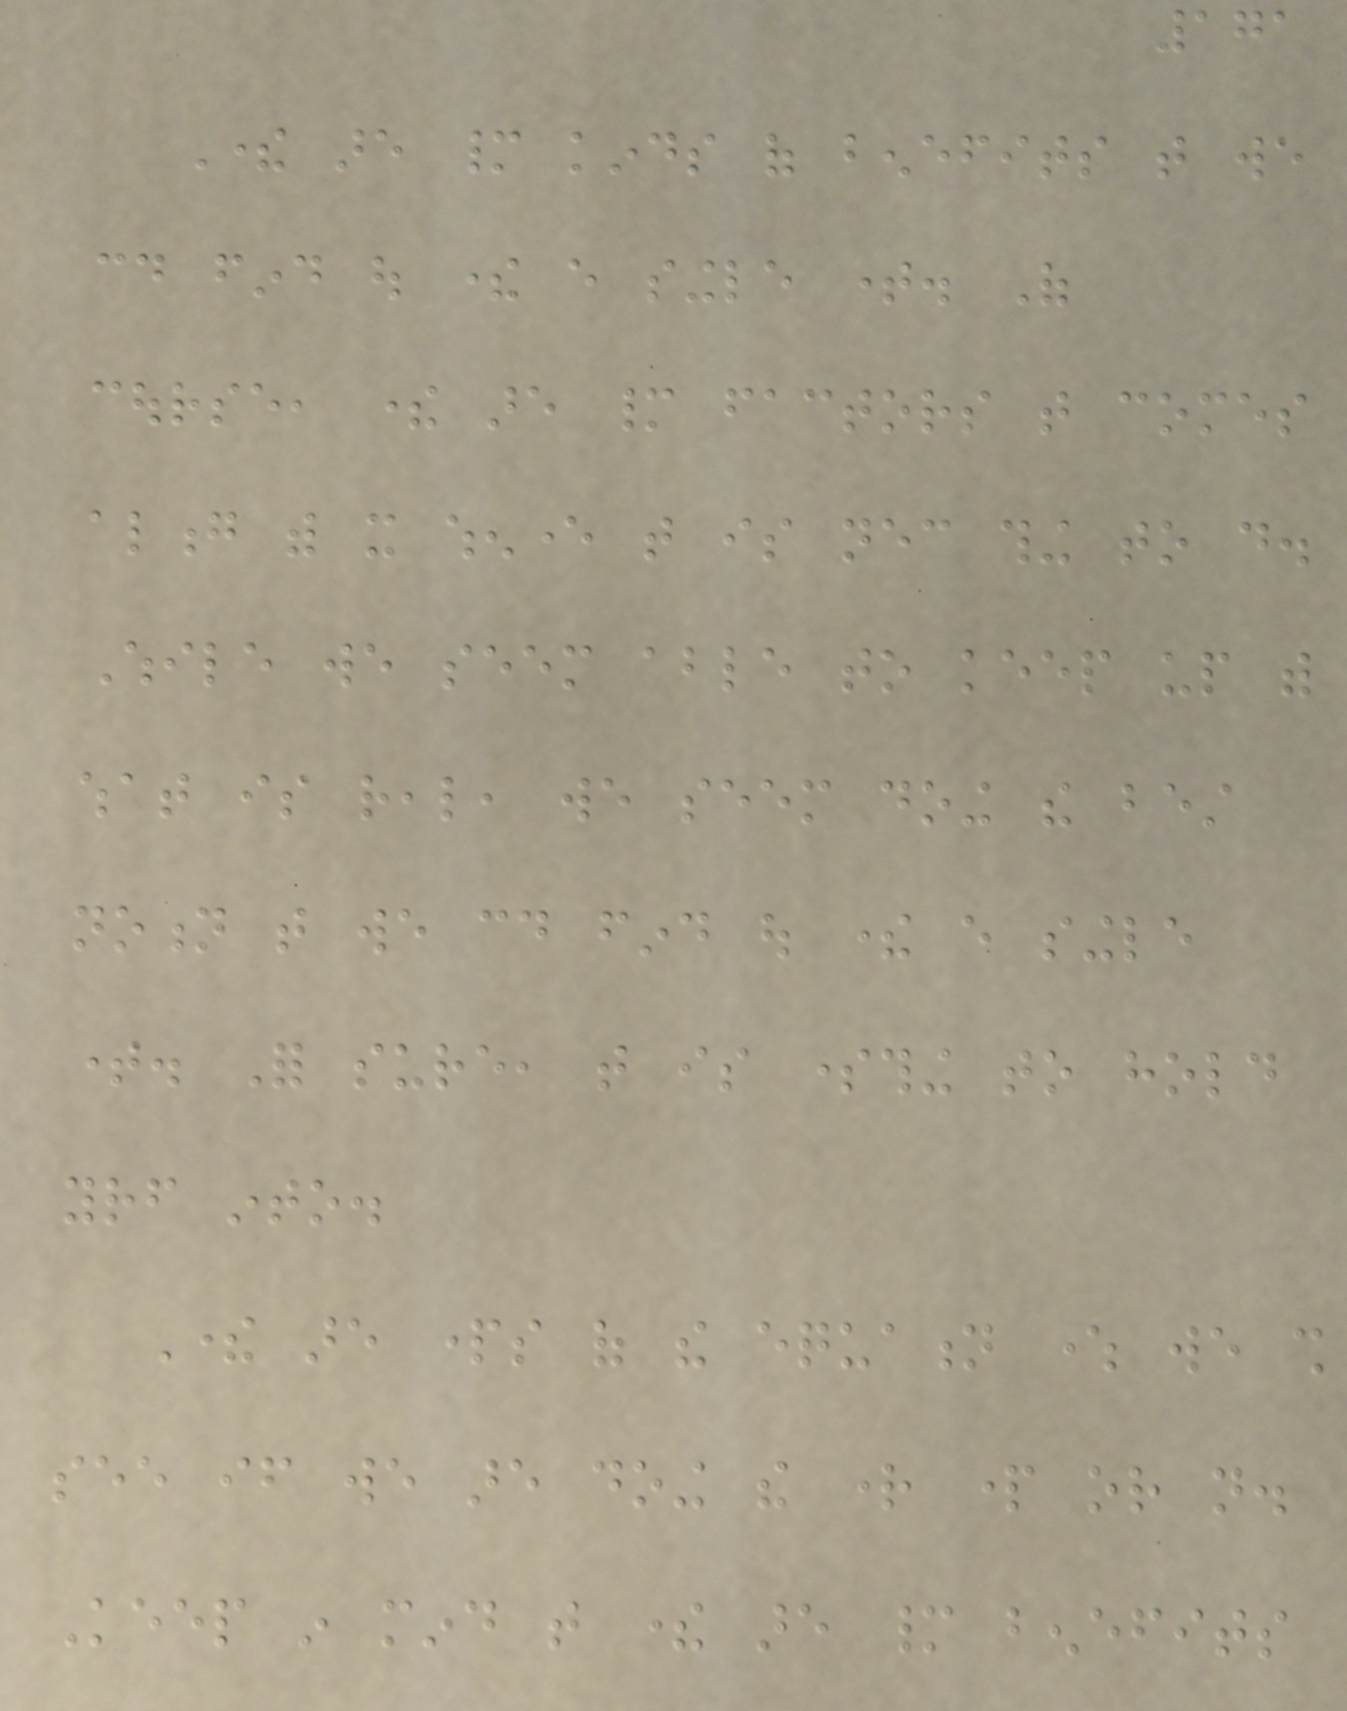171
There are many kinds of benefits that we
could find out there every single time. Of
course, there are many factors that comes
along with it whenever that is necessary thing to do.
While we seem able to keep up with
what is real, we seem doing the best
notion that we could find out there every single
time. For sure, that is something to hold
yourself into.
There are parts of the equation where we shall
see if we are doing the right part or not.
Keep in mind that there are many benefits
